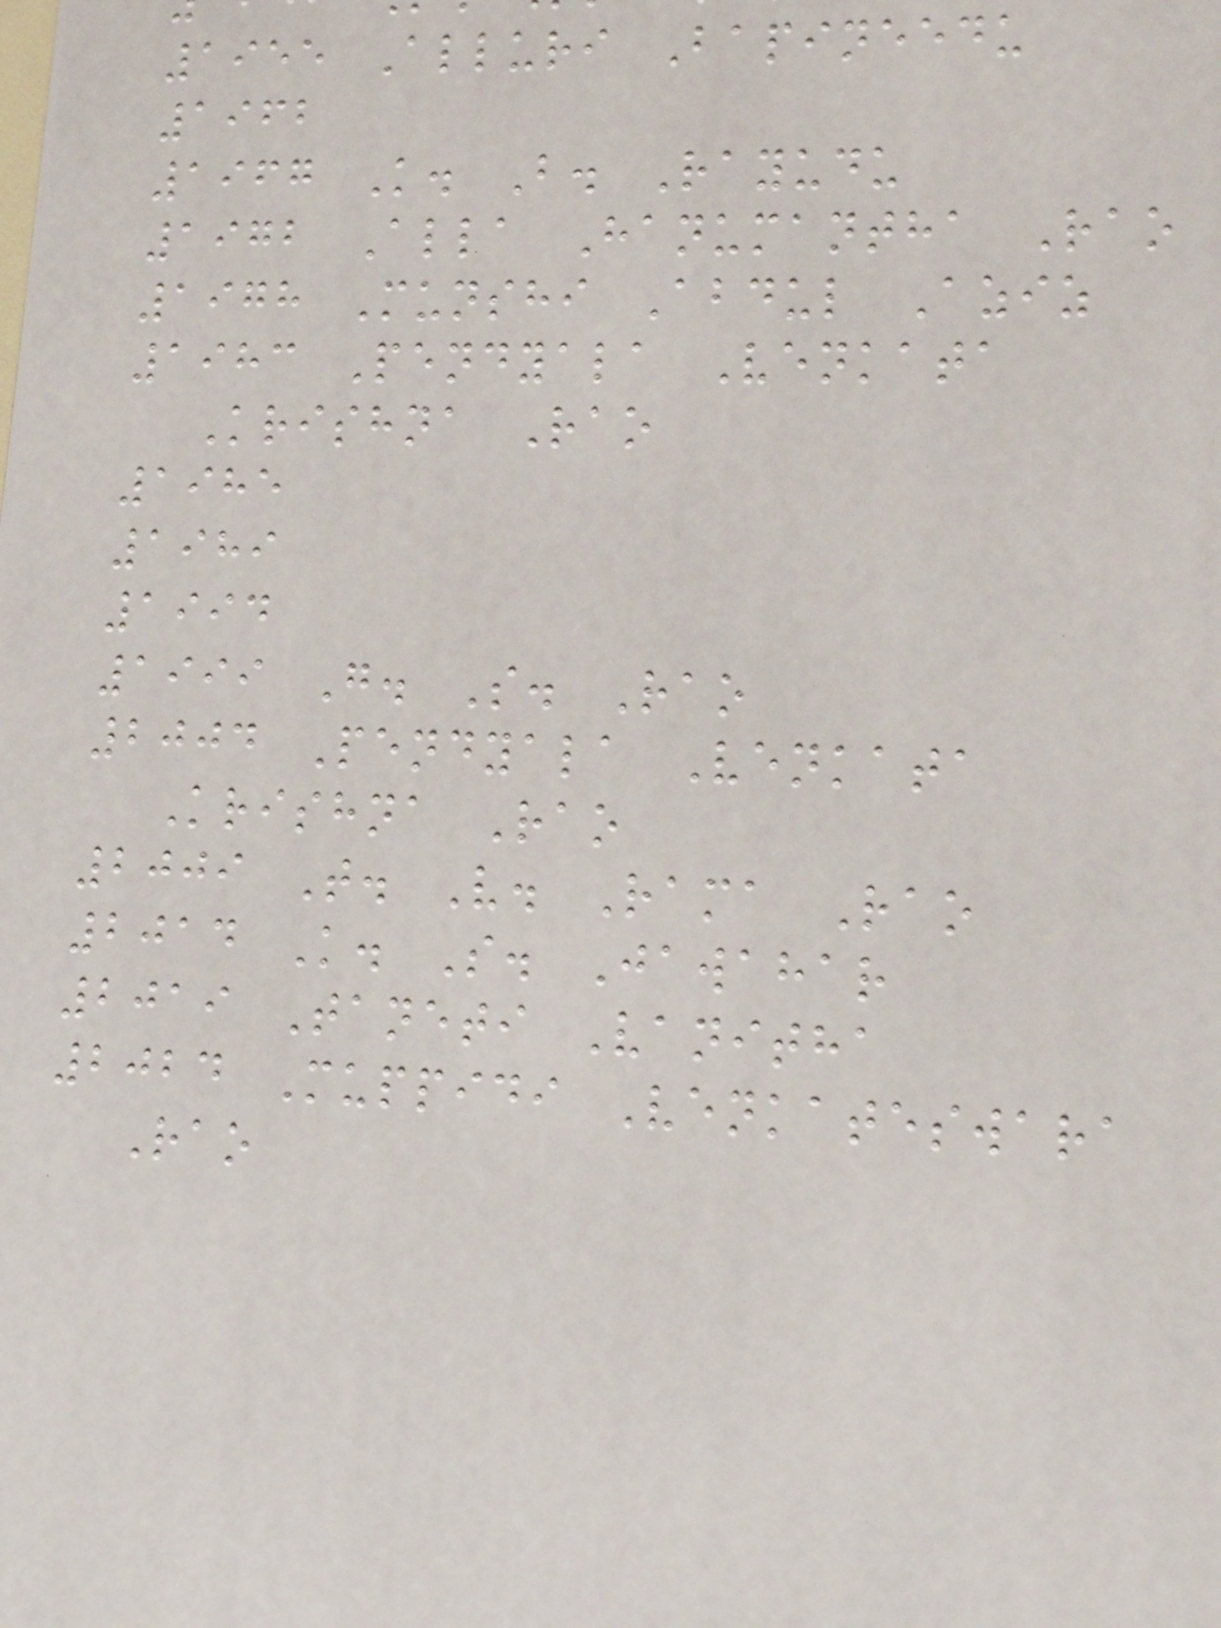1955 Alluri Bapineedu
1962
1967 K. B. Rayudu
1972 Alla Hanumantha Rao
1978 Munshi Abdul Aziz
1983 Pendyala Venkata
Krishna Rao
1985
1989
1994
1999 G. S. Rao
2004 Pendyala Venkata
Krishna Rao
2009 T. V. Rama Rao
2014 K. S. Jawahar
2019 Taneti Vanitha
2024 Muppidi Venkateswara
Rao
